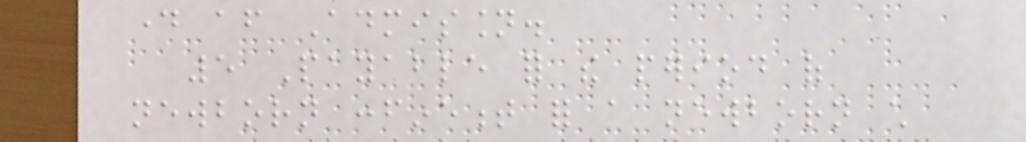day after Admission.
5 Payable for the period of
newborn confinement for a newborn child
